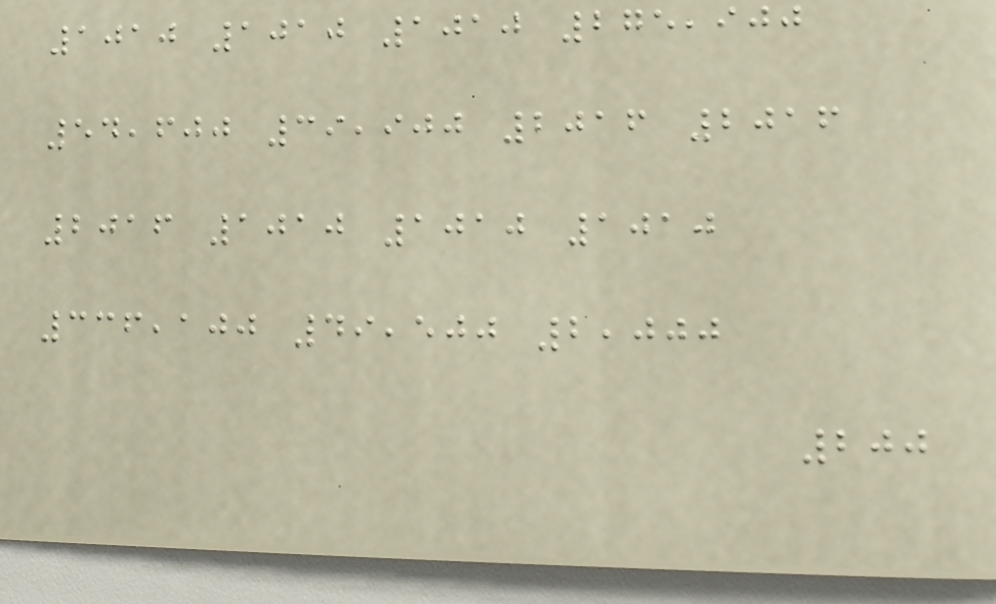1010 1010 1010 275,900
54,600 39,900 2016 2016
2016 1010 1010 1010
336,100 49,500 2,000
200
